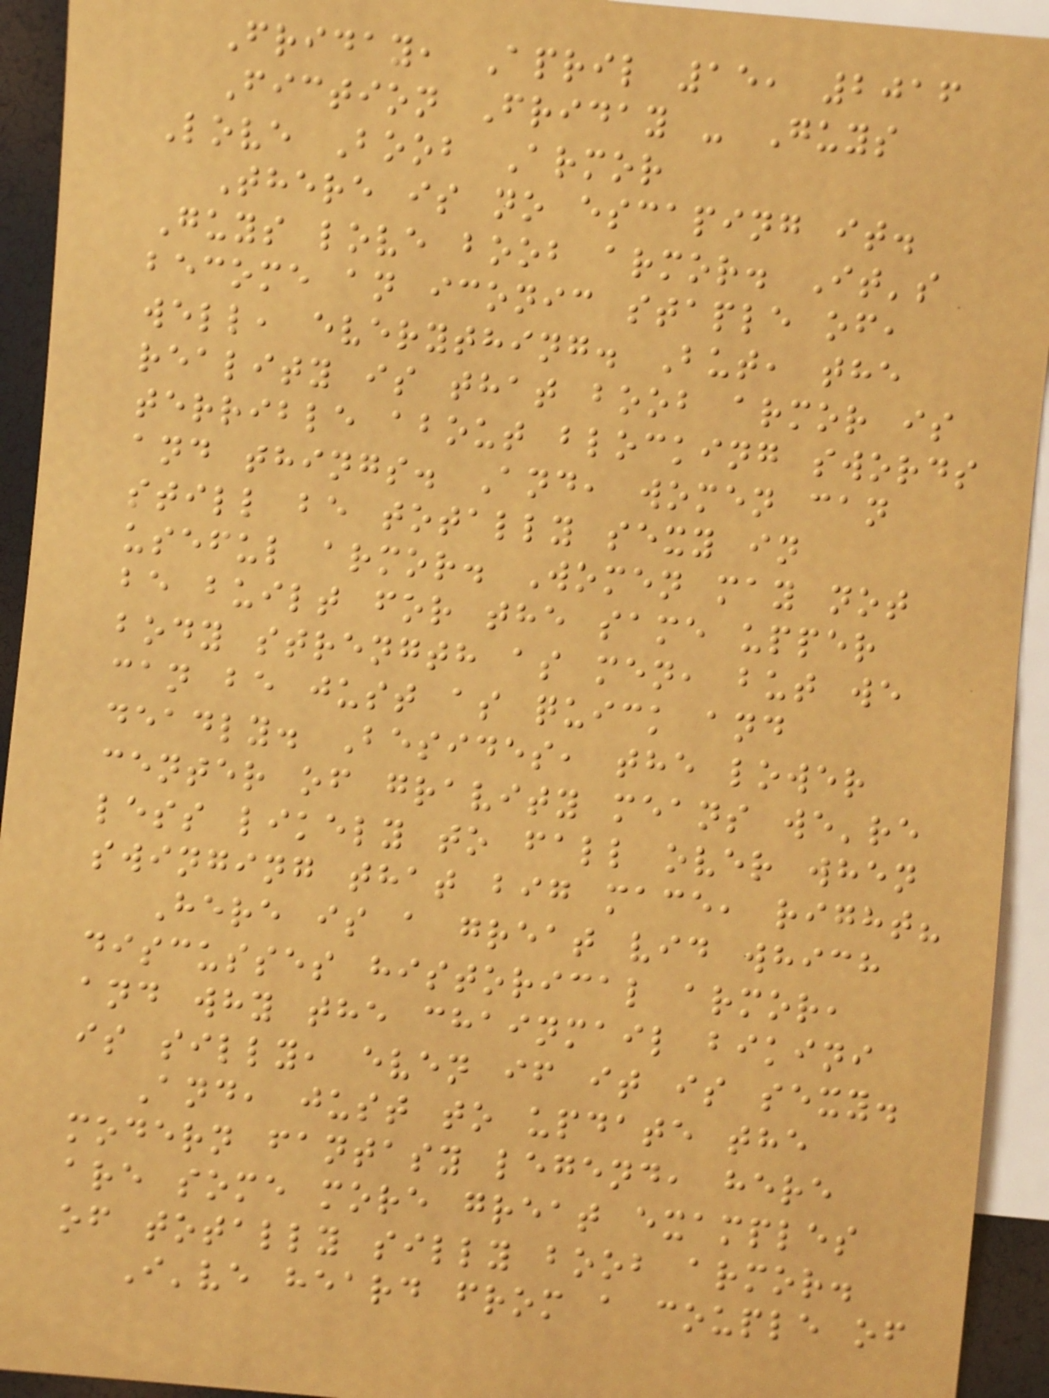Friday, April 15, 2016
Fiction Friday - Guys
Love Boob Armor
There is no escaping it.
Guys love boob armor. It's
become an iconic staple of,
well, everything. But, the
reality is that boob armor is
terrible about blocking swords
and things. And, women can
still be totally sexy in
useful armor. Women may not
be built for the same upper
body strength as men, but we
can be just as quick and
deadly. Besides, the lower
center of gravity means we're
less likely to fall over when
swinging that big mace, right?
Here is a great vid which
discusses historical armor,
and why the chainmail bikini
is silly, even if it is sexy.
And, just to update the
modern fantasy legend, here
are some more great examples
of totally silly boob armor.
I've heard from a couple of
